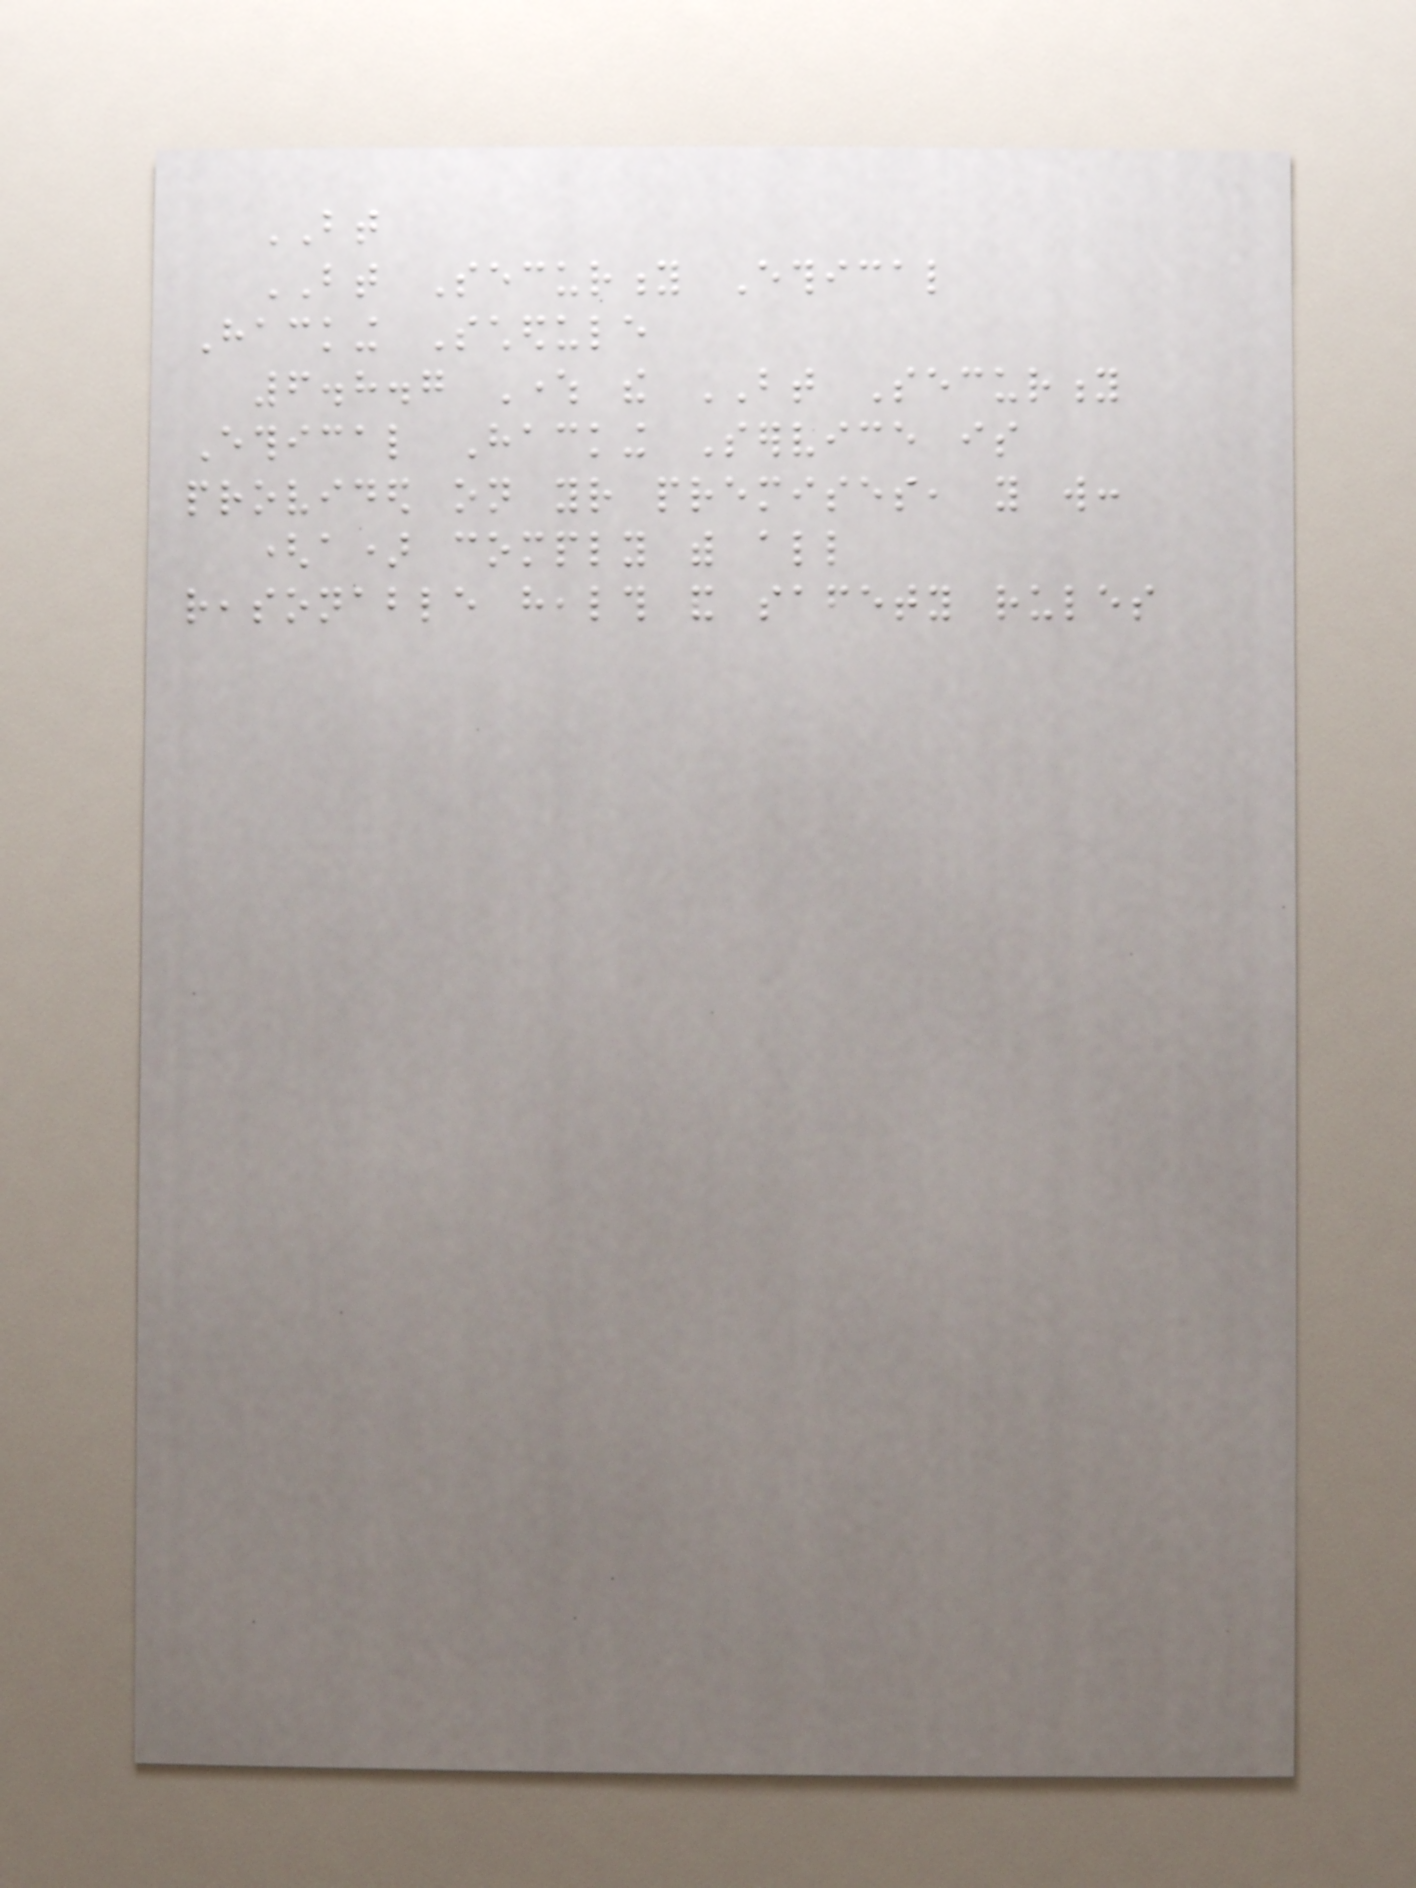BT
BT Security Ethical
Hacking Schedule
6.8.7 Where the BT Security
Ethical Hacking Service is
provided on your premises, you will:
(a) comply with all
reasonable health and safety rules
